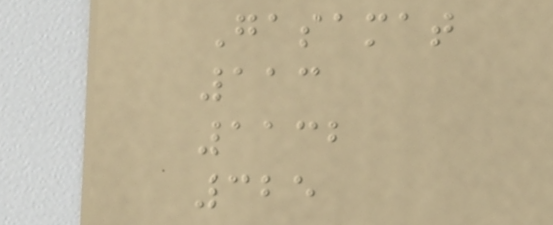Gasamat
113
1132
325
